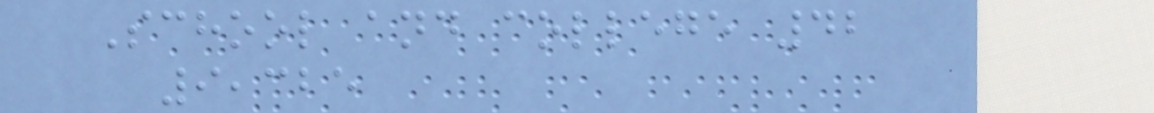School and college 42
9,325
